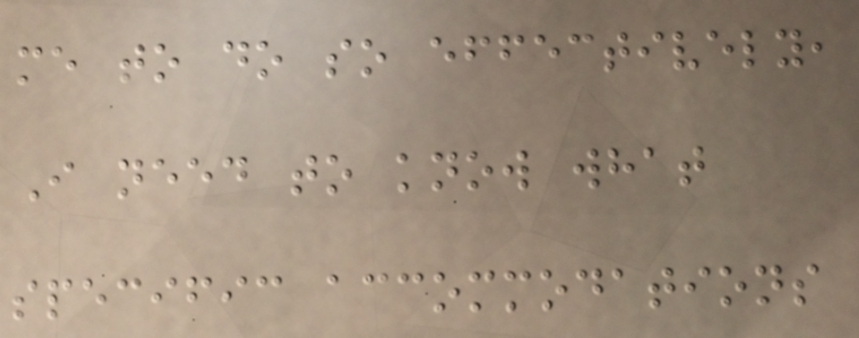me to do so effectively,
I need to know what
specific accommodations
